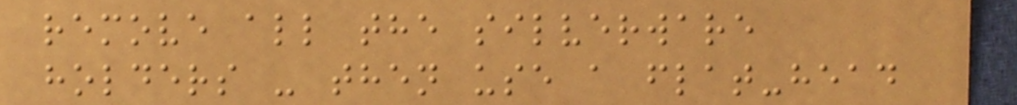remove all the silverware
holders - then use a flat-head
